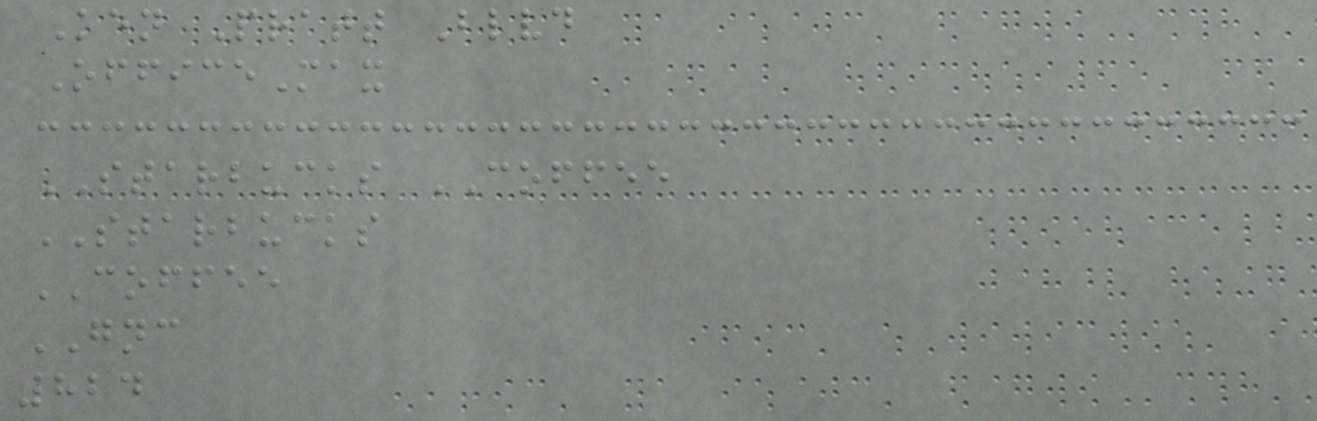Ken Pratt Blvd
OfficeMax
STARBUCKS COFFEE
STARBUCKS
COFFEE
GNC
824
